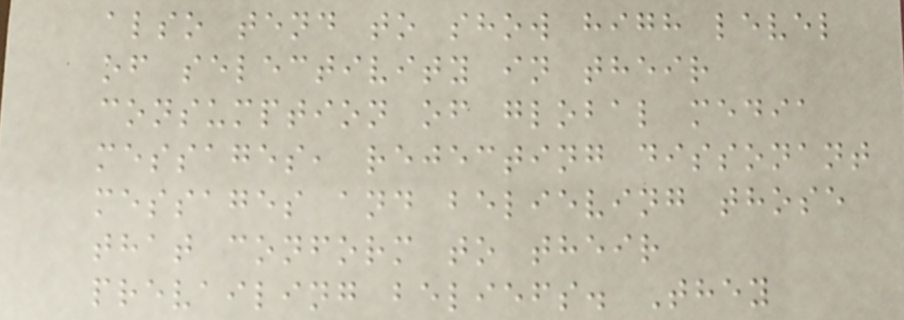also tend to show high level
of selectivity in their
consumption of global media
messages, rejecting dissonant
messages and believing those
that conform to their
prevailing beliefs. They
